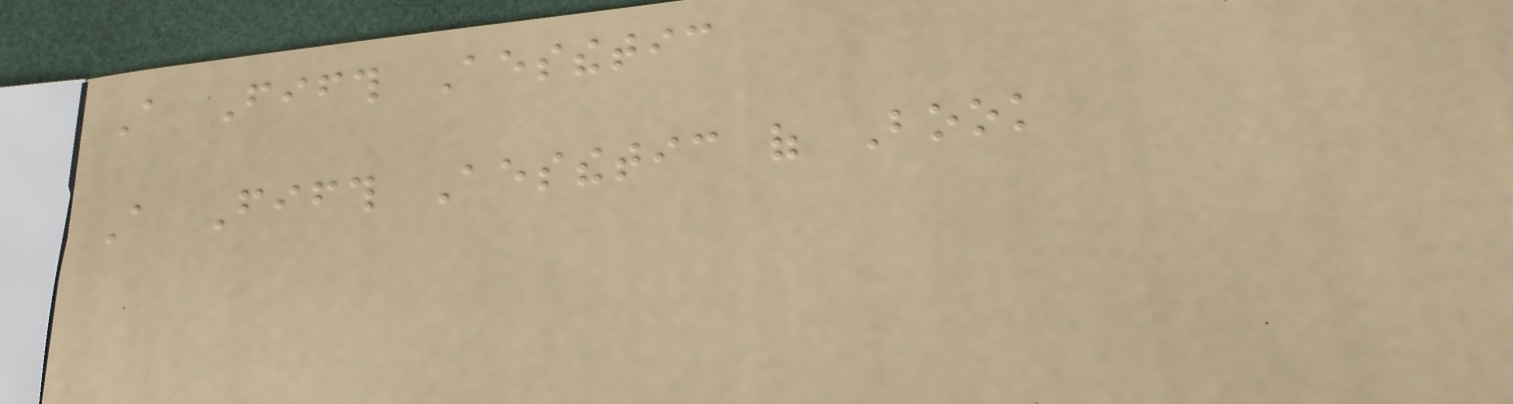A Fifth Aesthetic
A Fifth Aesthetic of Book
